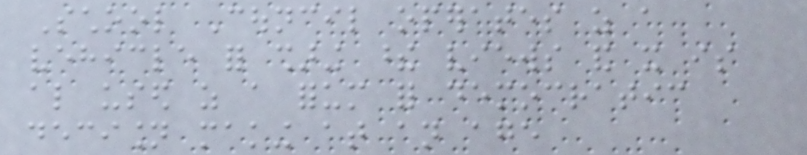School Council operates as a
vehicle for sharing these views and it is
also used as a forum for democratic
decision making at an age
